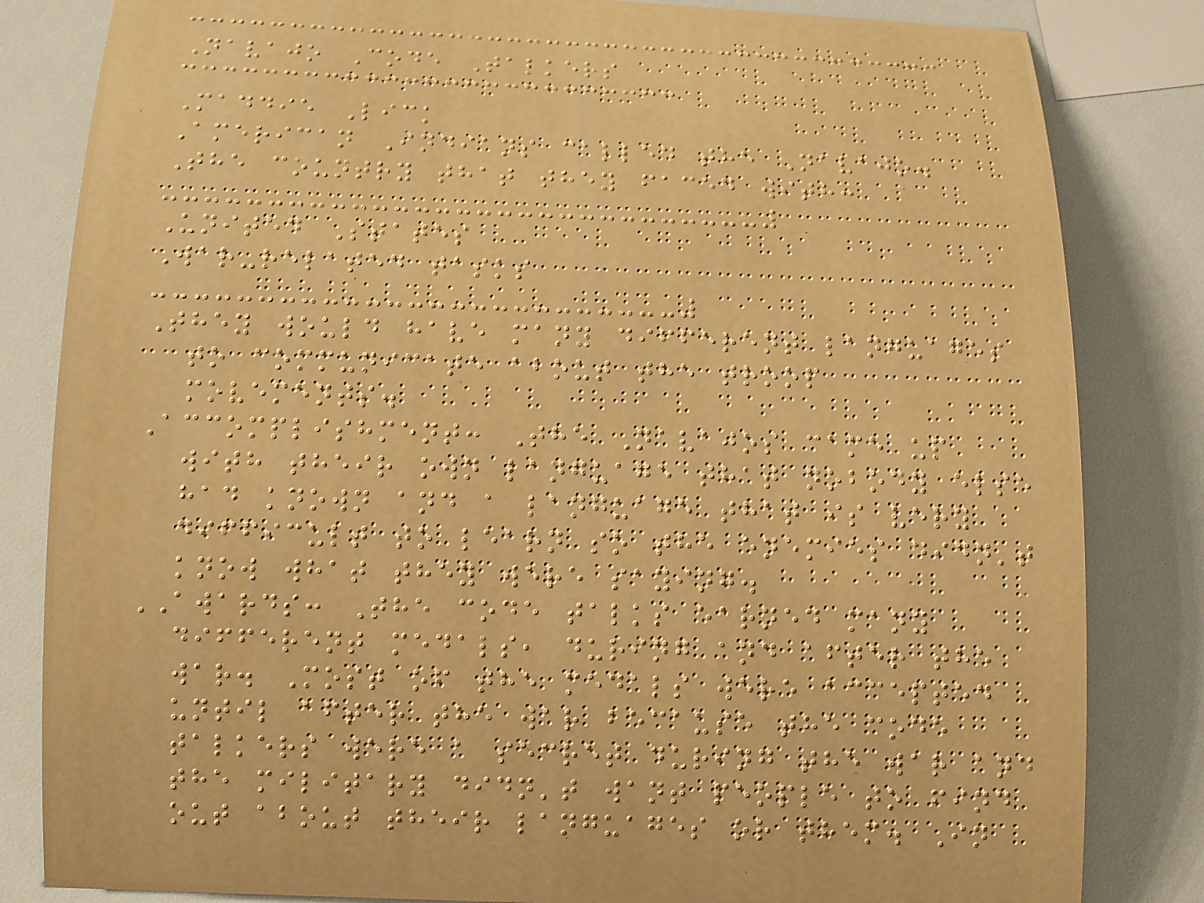Navajo Code Talkers
Maddie Lick
American Indians called the Navajo.
The country that they faced with:
United States
War-related tasks
They would have many different languages
to communicate about the troop
movements.
Accomplishment: The Navajos came up
with their own language that nobody else
had known and a language that is very
difficult to learn so the enemies didn't
know what they were saying.
AWARDS: The code talks earned many
different medals, during and after the
war. Most of the medals were accepted
until after the war because the code
talkers were a secret during the war and
the military didn't want people to find
out about their languages or them. In
